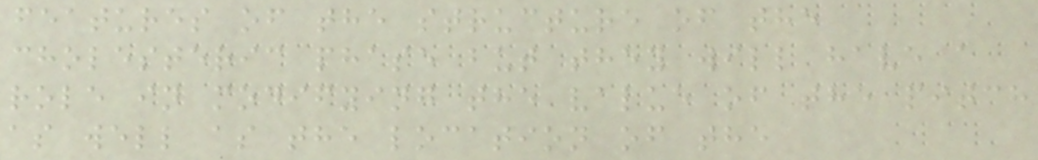features of the structure of the
cholesteric phase but they will have a
role in modifying the value of the pitch
as well as the location of the
